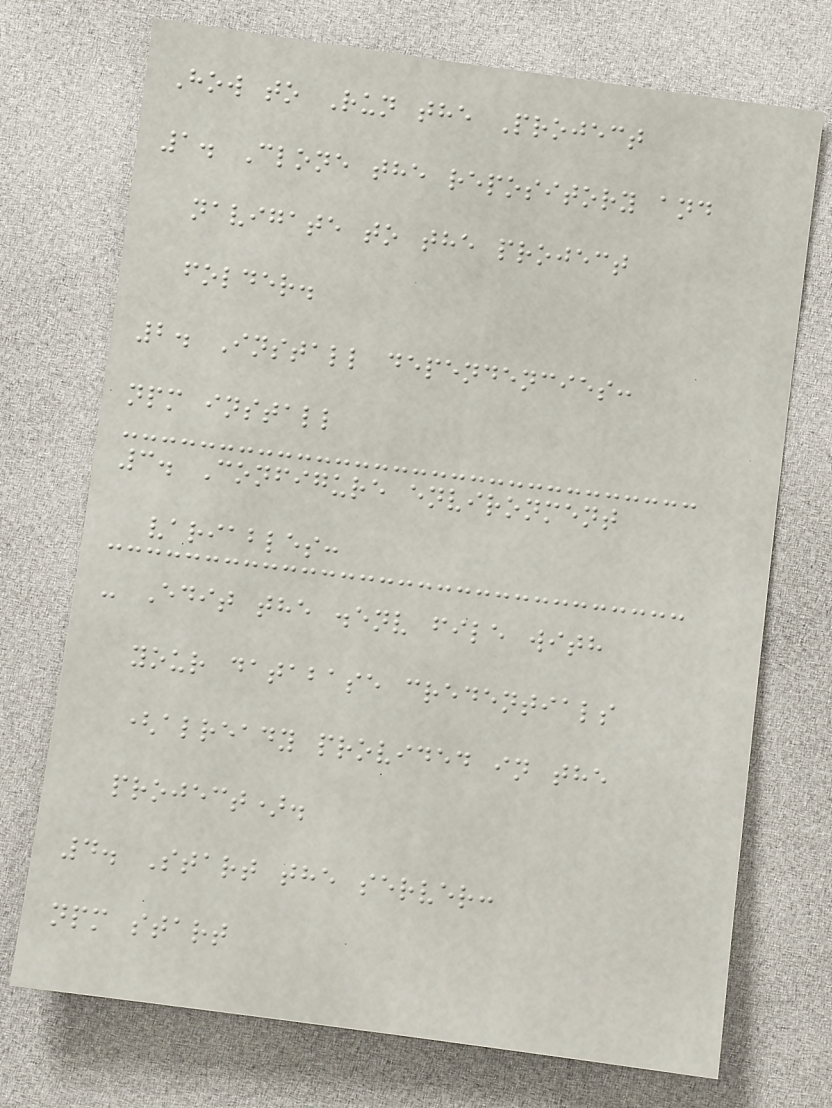How to Run the Project
1. Clone the repository and
navigate to the project
folder.
2. Install dependencies:
npm install
3. Configure environment
variables:
- Edit the .env file with
your database credentials
(already provided in the
project).
4. Start the server:
npm start
